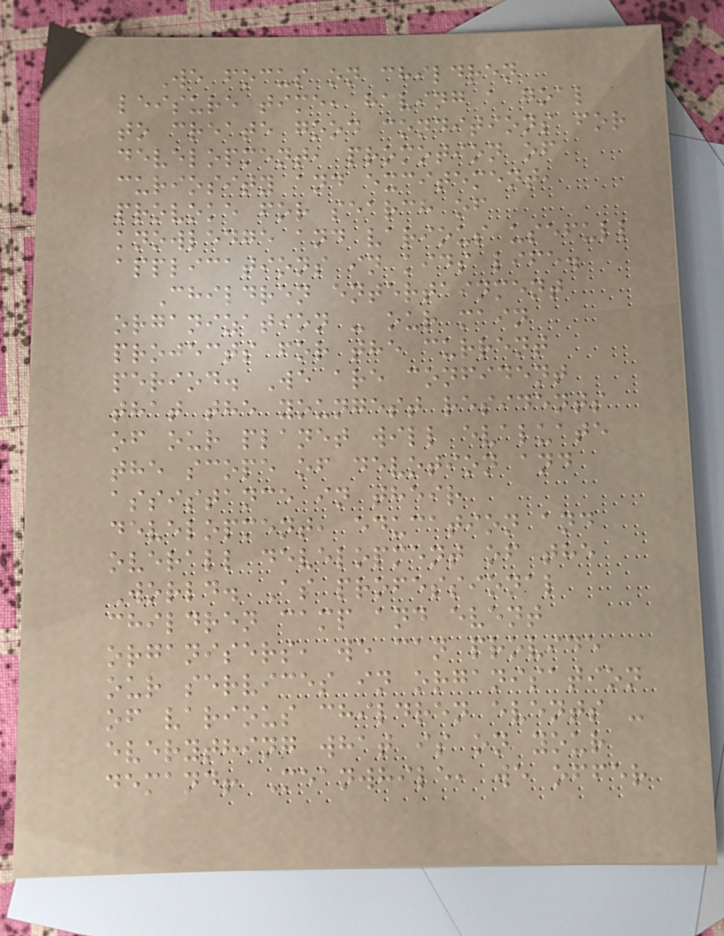We focus on children
leisure time, having a goal
to create good conditions for
development, promotion of
curiosity and excitement,
provoke for search of
knowledge and various usefull
applications in kids life.
Children entertainment
organization - our main
projects for the current
period. We are confident
that the youngest residents
of our planet will evaluate
the scope of devotion and
assistance in their
development, education and
overall development of the
World. As professional
children camp and event
organisers, we can provide
our services in organisation
of various children events -
everything what is on your
demand! Meanwhile, we offer
